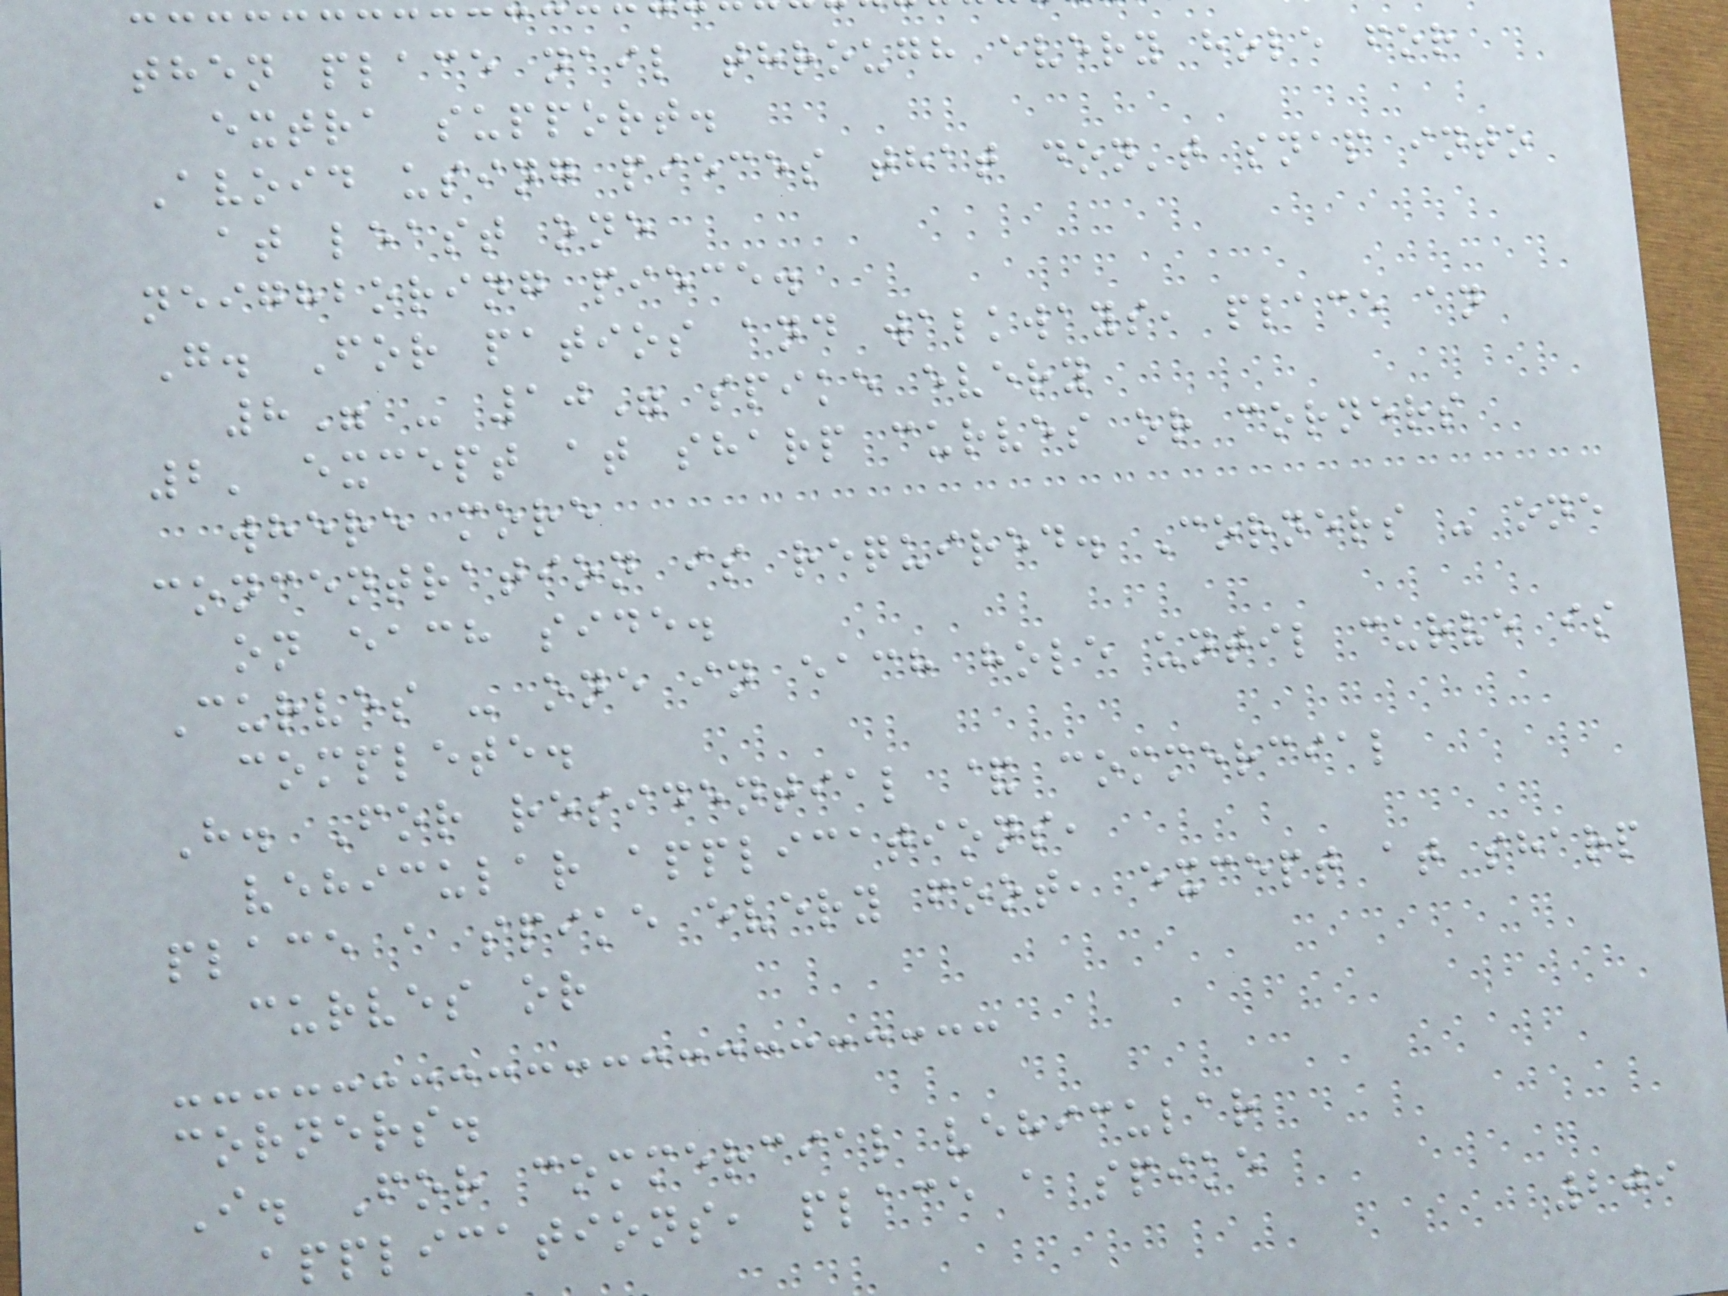then place nail through every hole for
extra support.
Avoid using pieces that don't snap into
at least one
neighboring piece.
G. For patios and walkways, place an
8" - 10" spike every
2' except at sharp curves or corners
where more
concentration is required. Corners - one
on each side.
Curves - one in each hole until curve is
complete.
H. For residential & commercial
vehicular applications,
place a spike every foot, except at sharp
curves or
corners.
I. For commercial vehicular
applications, place a spike
209
